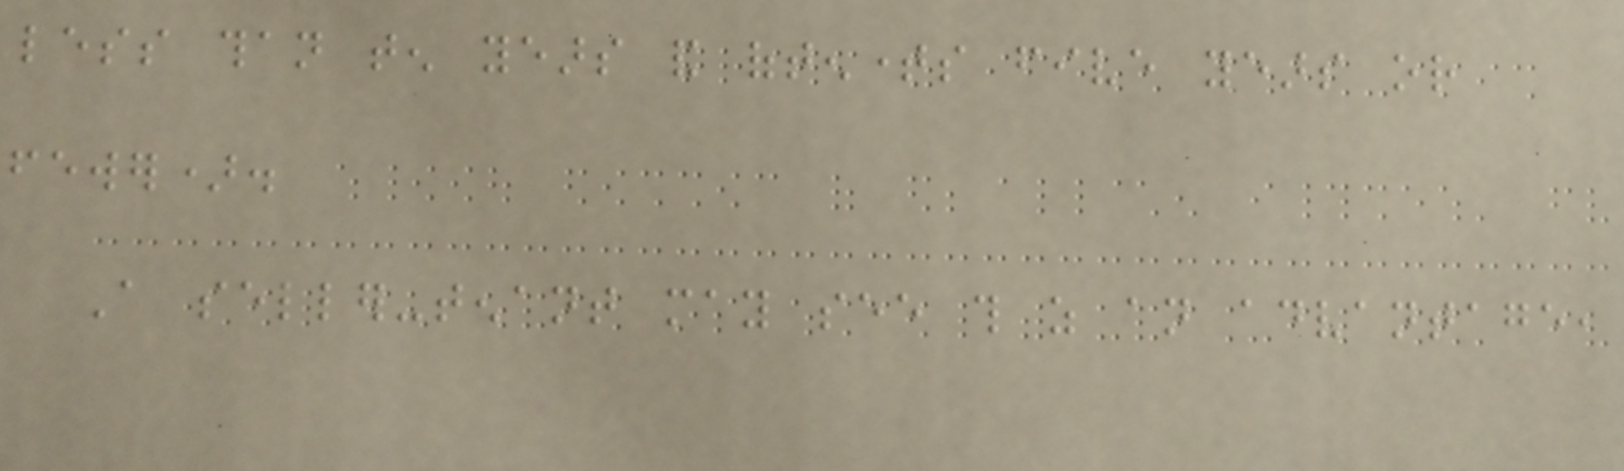less than ten years and oftentimes five years or
fewer).
A seller-tenant may see this as an advantage,
